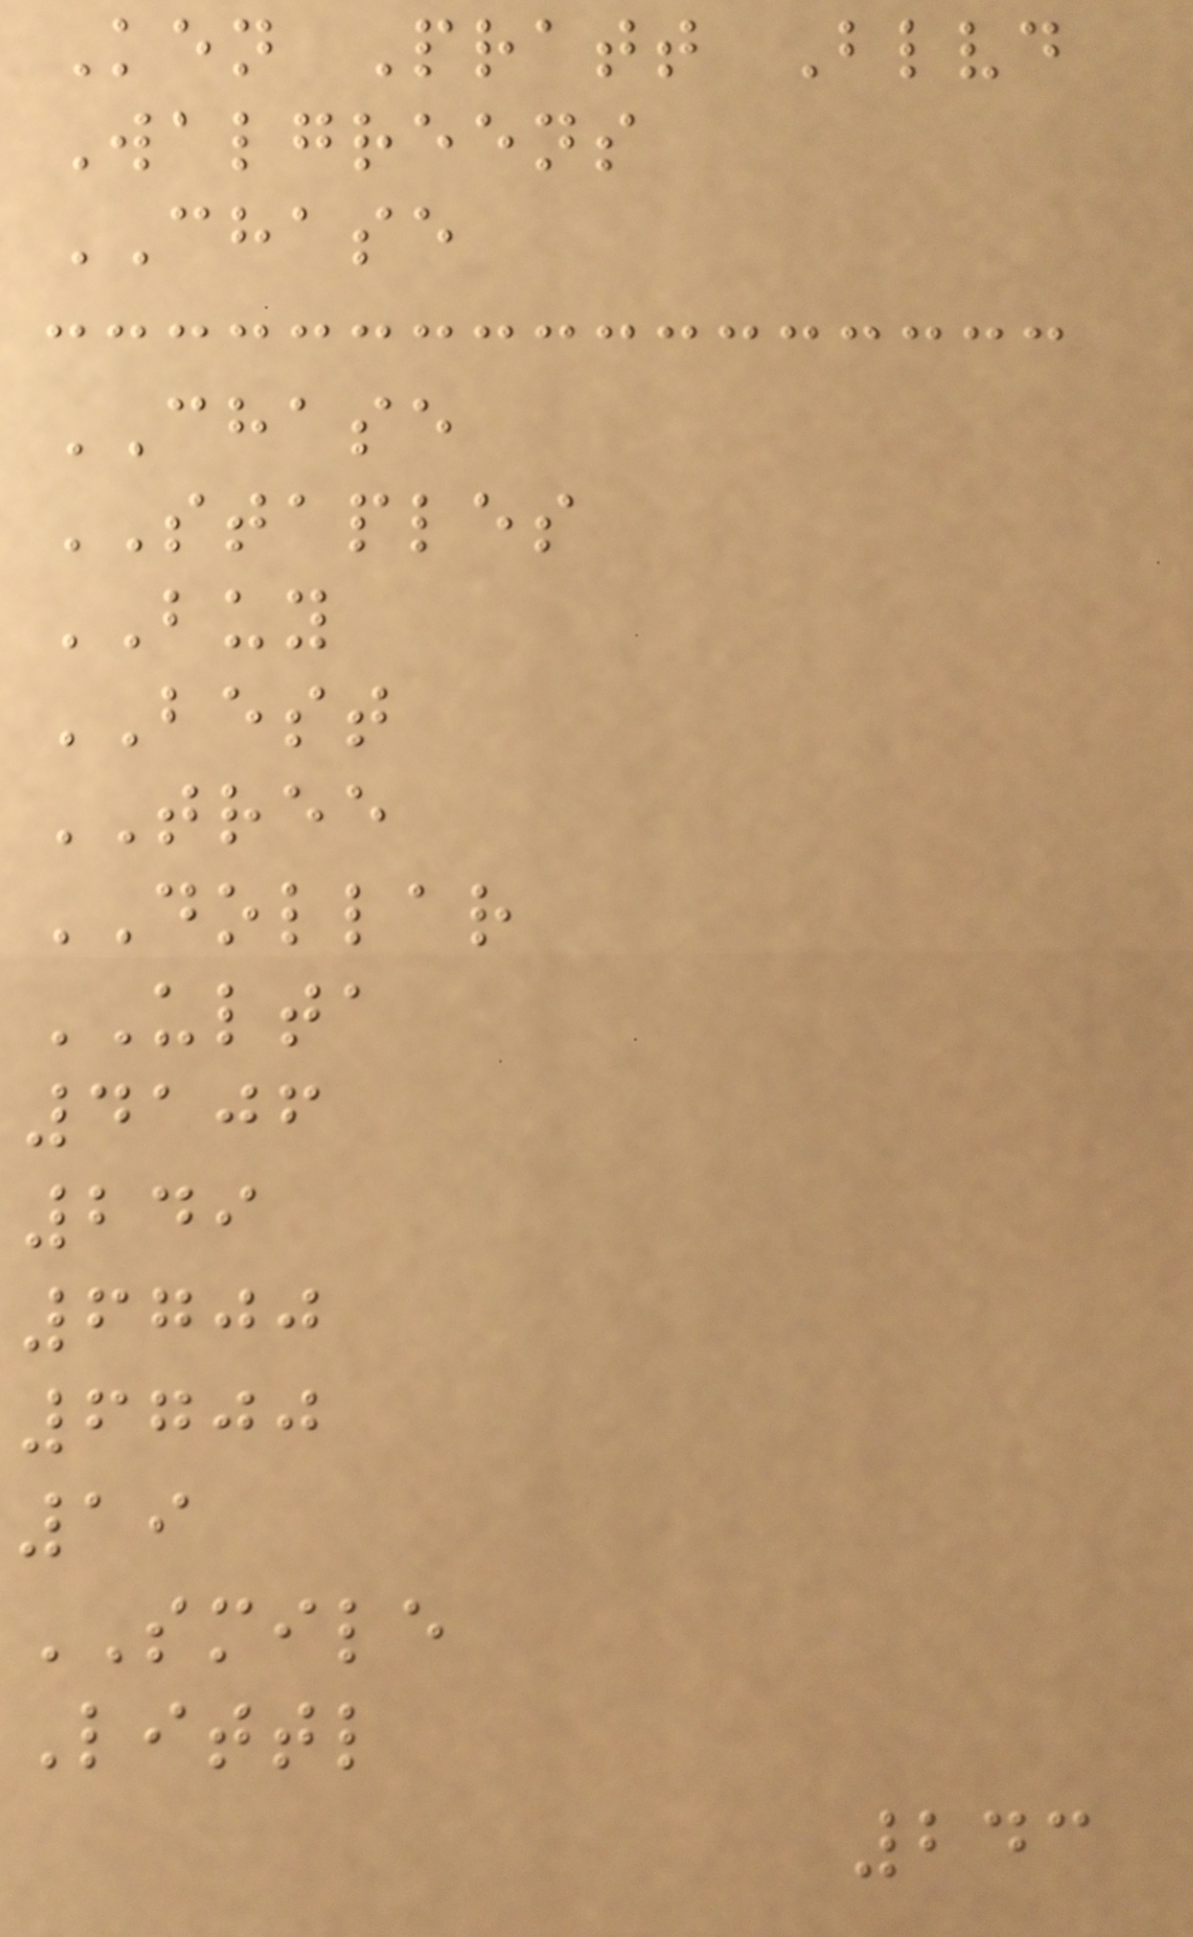Ken Pratt Blvd
Walgreens
CHASE
CHASE
STAPLES
BUY
BEST
TREE
DOLLAR
ULTA
4106
249
6700
6700
19
SMILE
Littl
243
